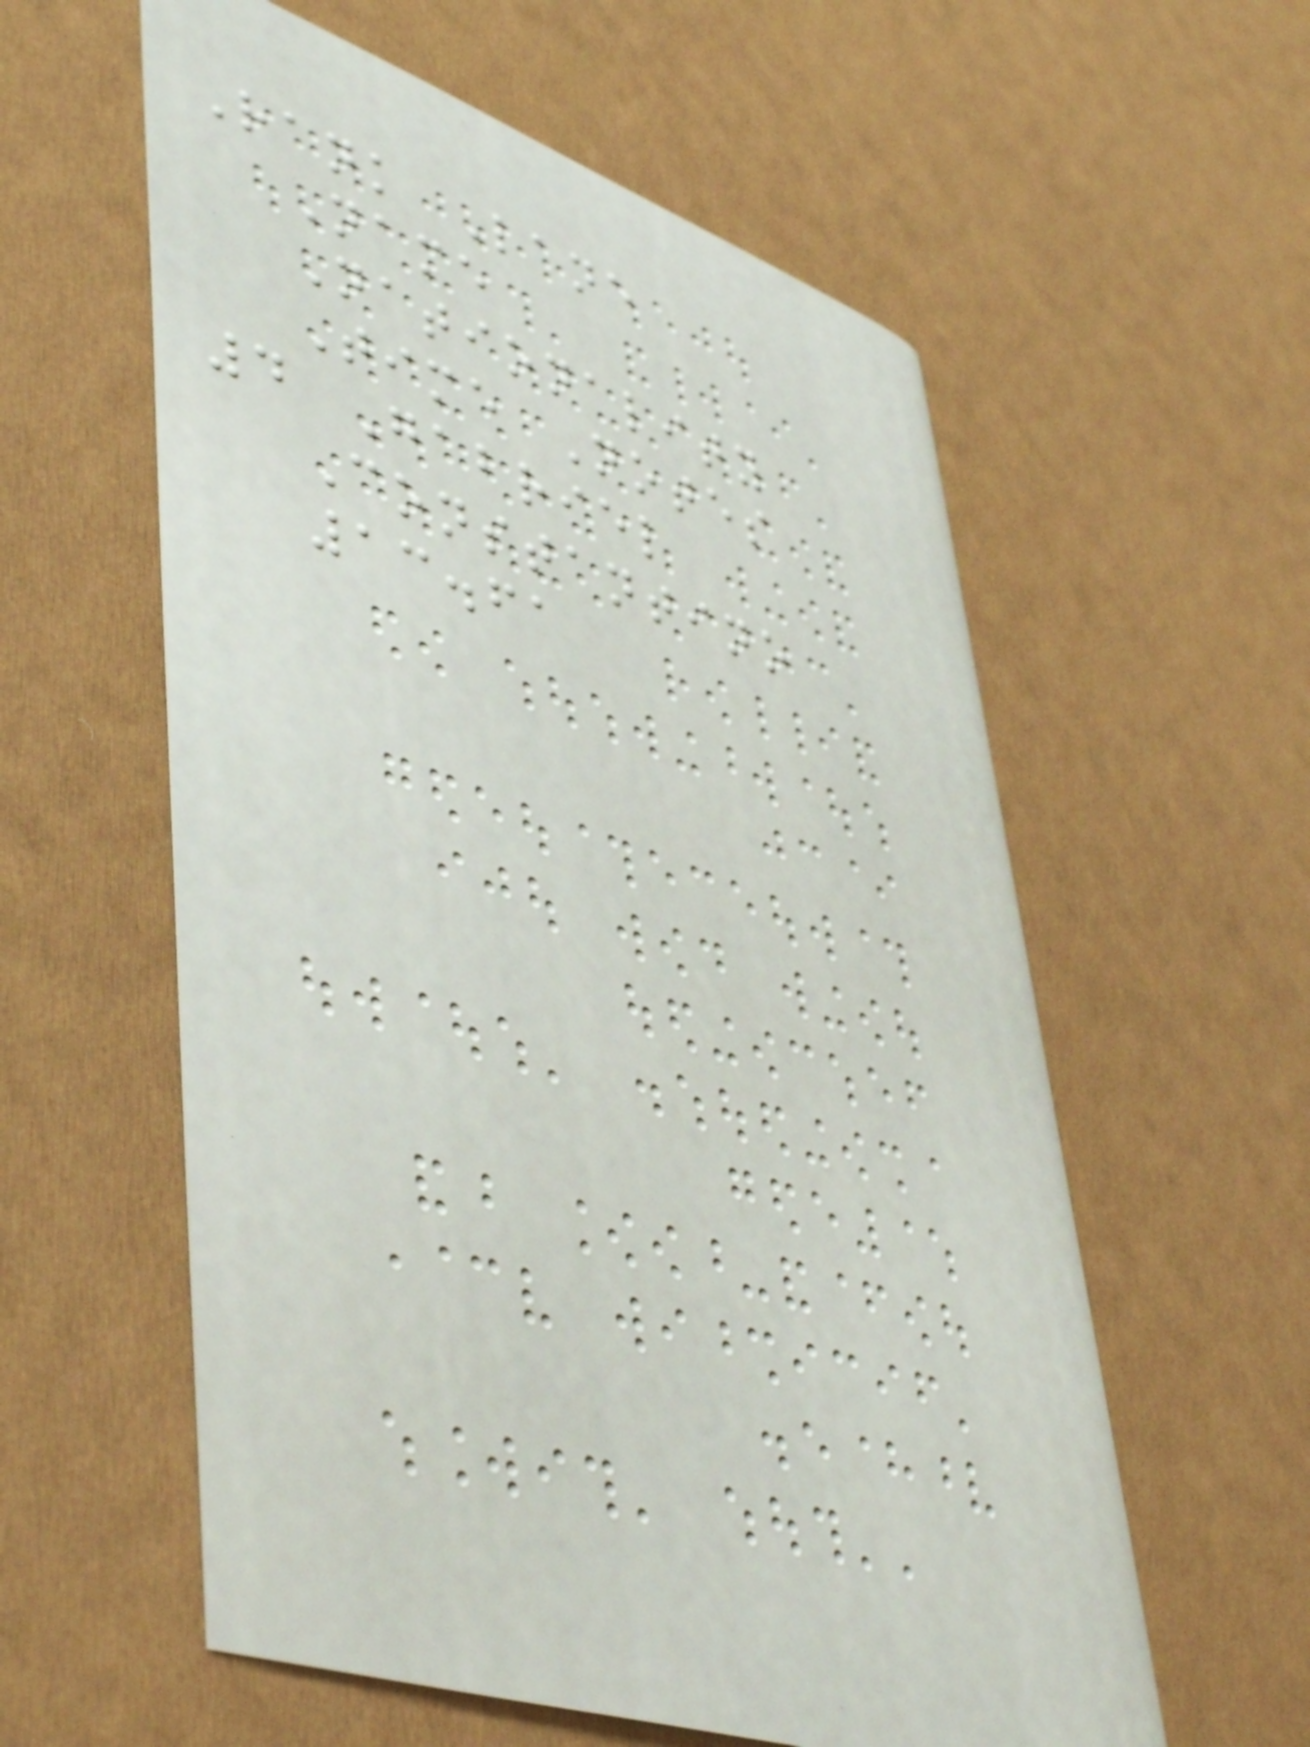Rank Lane
Name
Nationality
Time Notes
4 Gabriel
Constantino
13.61
